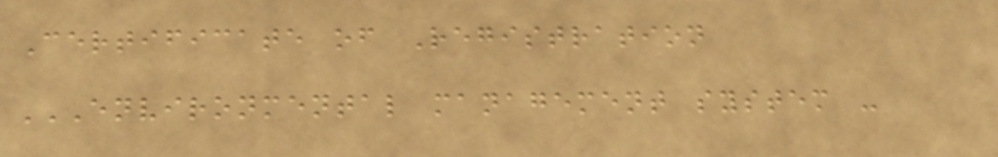Certificate of Registration
ENVIRONMENTAL MANAGEMENT SYSTEM -
